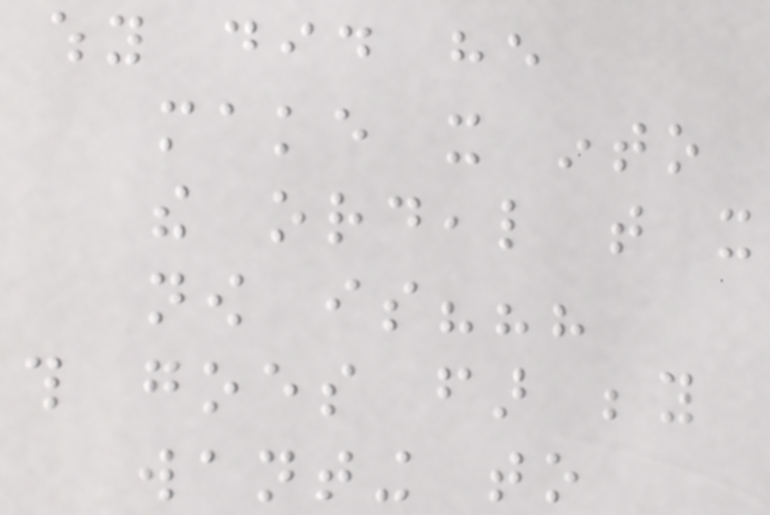why did he
make it into
the ordeal that it
now is???
this goes far beyond
wanting to
